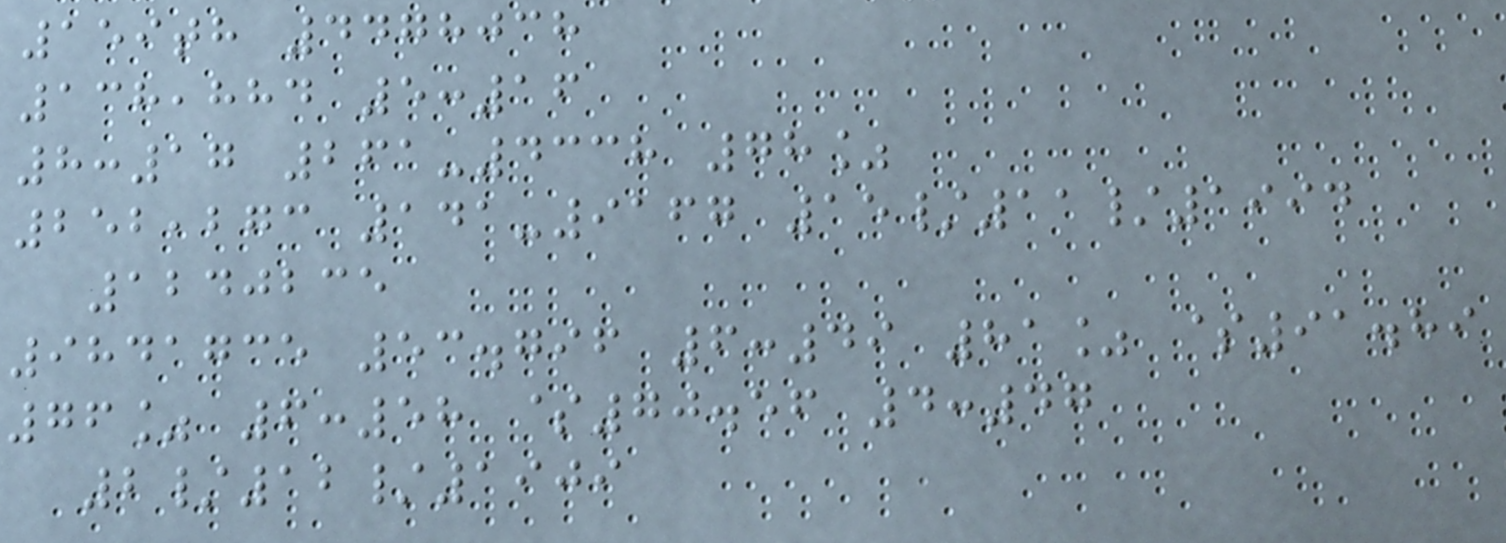159th 4478038
138,884 5:16
8:17 261-4338 78%
252,273 141-9167 15/11/1994
1240235
9841735 53.796 6:49 81% $91.89
76% 6:58 $70.56 4:47
2/12/1909
